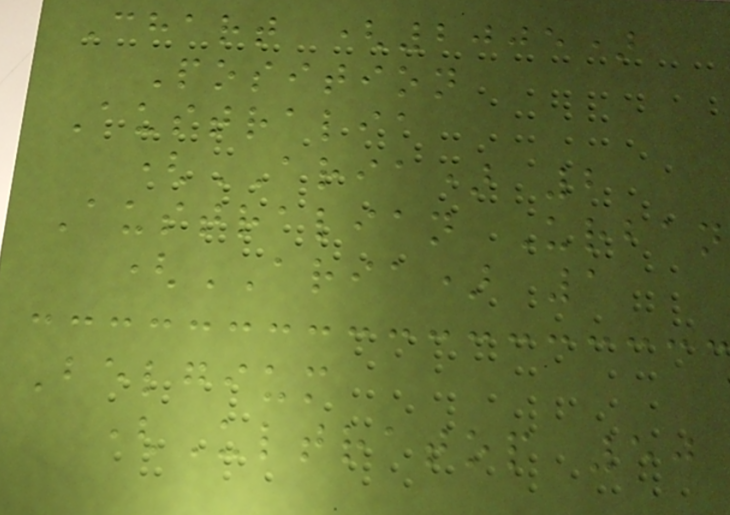Chart (2005)
Position
Australia
(ARIA) 2
Australian Urban
(ARIA) 1
Belgium
(Ultratop 50
